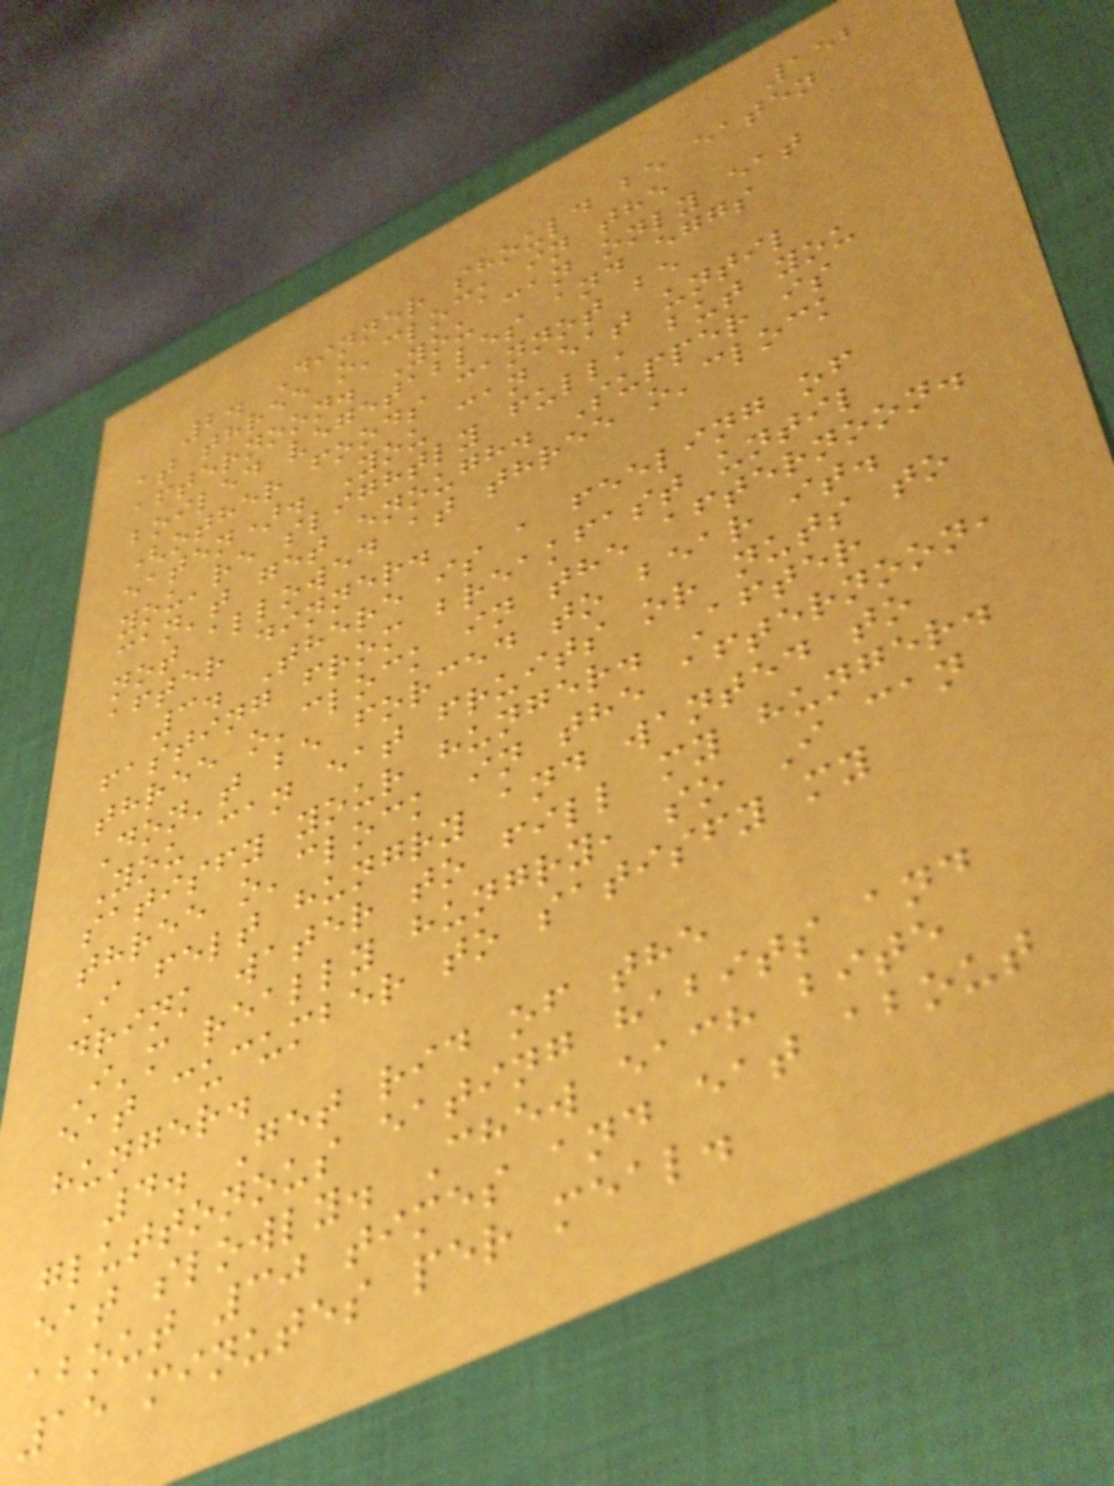152
2. Dinner should be eaten
at three o'clock in the
afternoon. You can only eat
boiled vegetables and eggs
(other foods cannot be
eaten). You can eat until
you're slightly full, but you
can't get enough. Supper is
not allowed at three o'clock
after dinner.
3. There is a feeling of
fasting from breakfast until
three o'clock in the afternoon.
Don't be forced to bear it.
You can eat fruits or nuts to
satisfy your hunger. After
three o'clock in the afternoon,
I felt hungry and wanted to
drink water to fill my hunger.
I'm really hungry, so I can
eat cucumber to satisfy my
hunger.
4. Get rid of the
gluttonous eating habits and
eat slowly. Chew each bite
about 30 times and eat about
15 minutes per meal.
